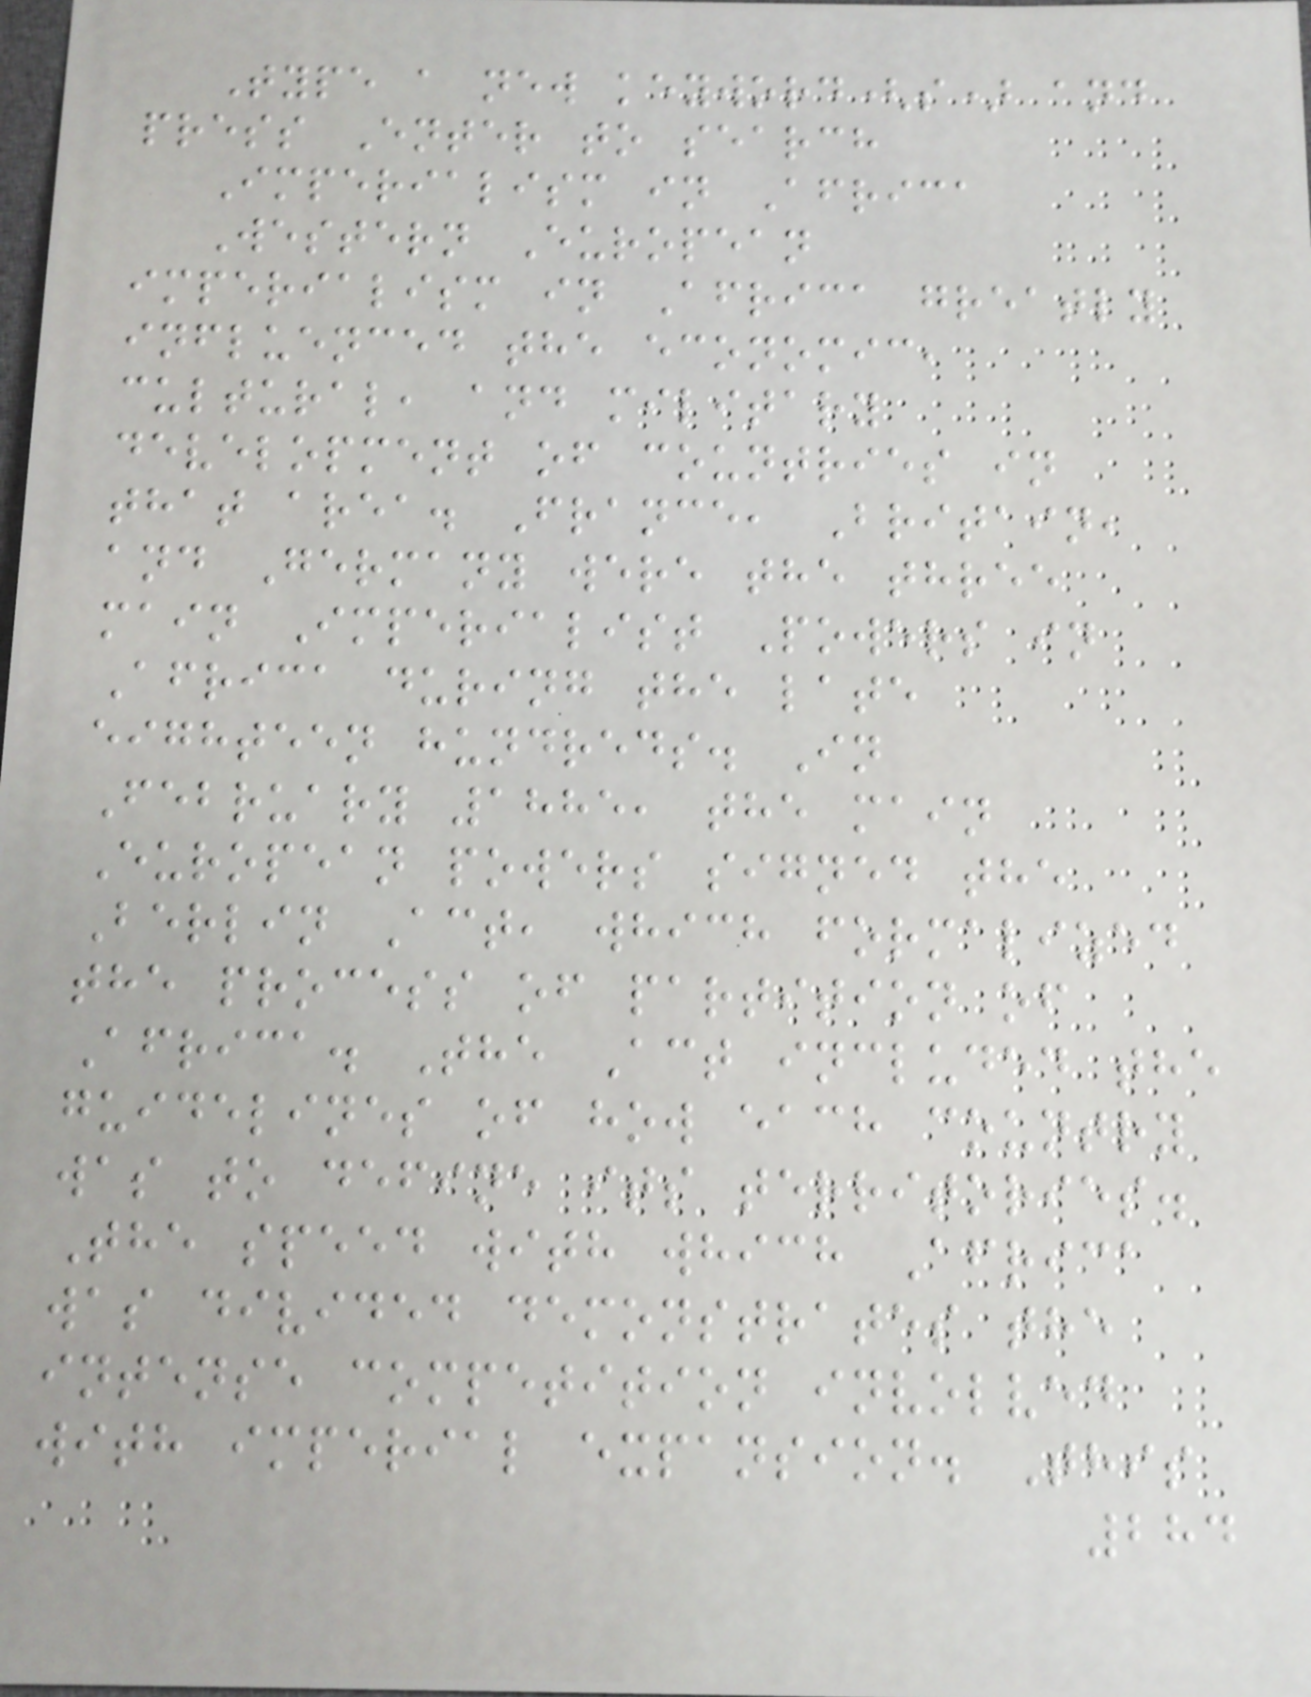Type a new keyword(s) and
press Enter to search
Imperialism in Africa
Western European
imperialism in Africa greatly
influenced the economic,
cultural, and military
development of countries in
that area. France, Britain,
and Germany were the three
main Imperialist Powers in
Africa during the late
eighteen hundreds. In
February 1885, the main
European powers signed the
Berlin Act, which formalized
the process of partition of
Africa. The Act included the
guidelines of how each country
was to define its territories.
The speed with which Africa
was divided demonstrates the
intense competition involved
with imperial expansion. This
284
